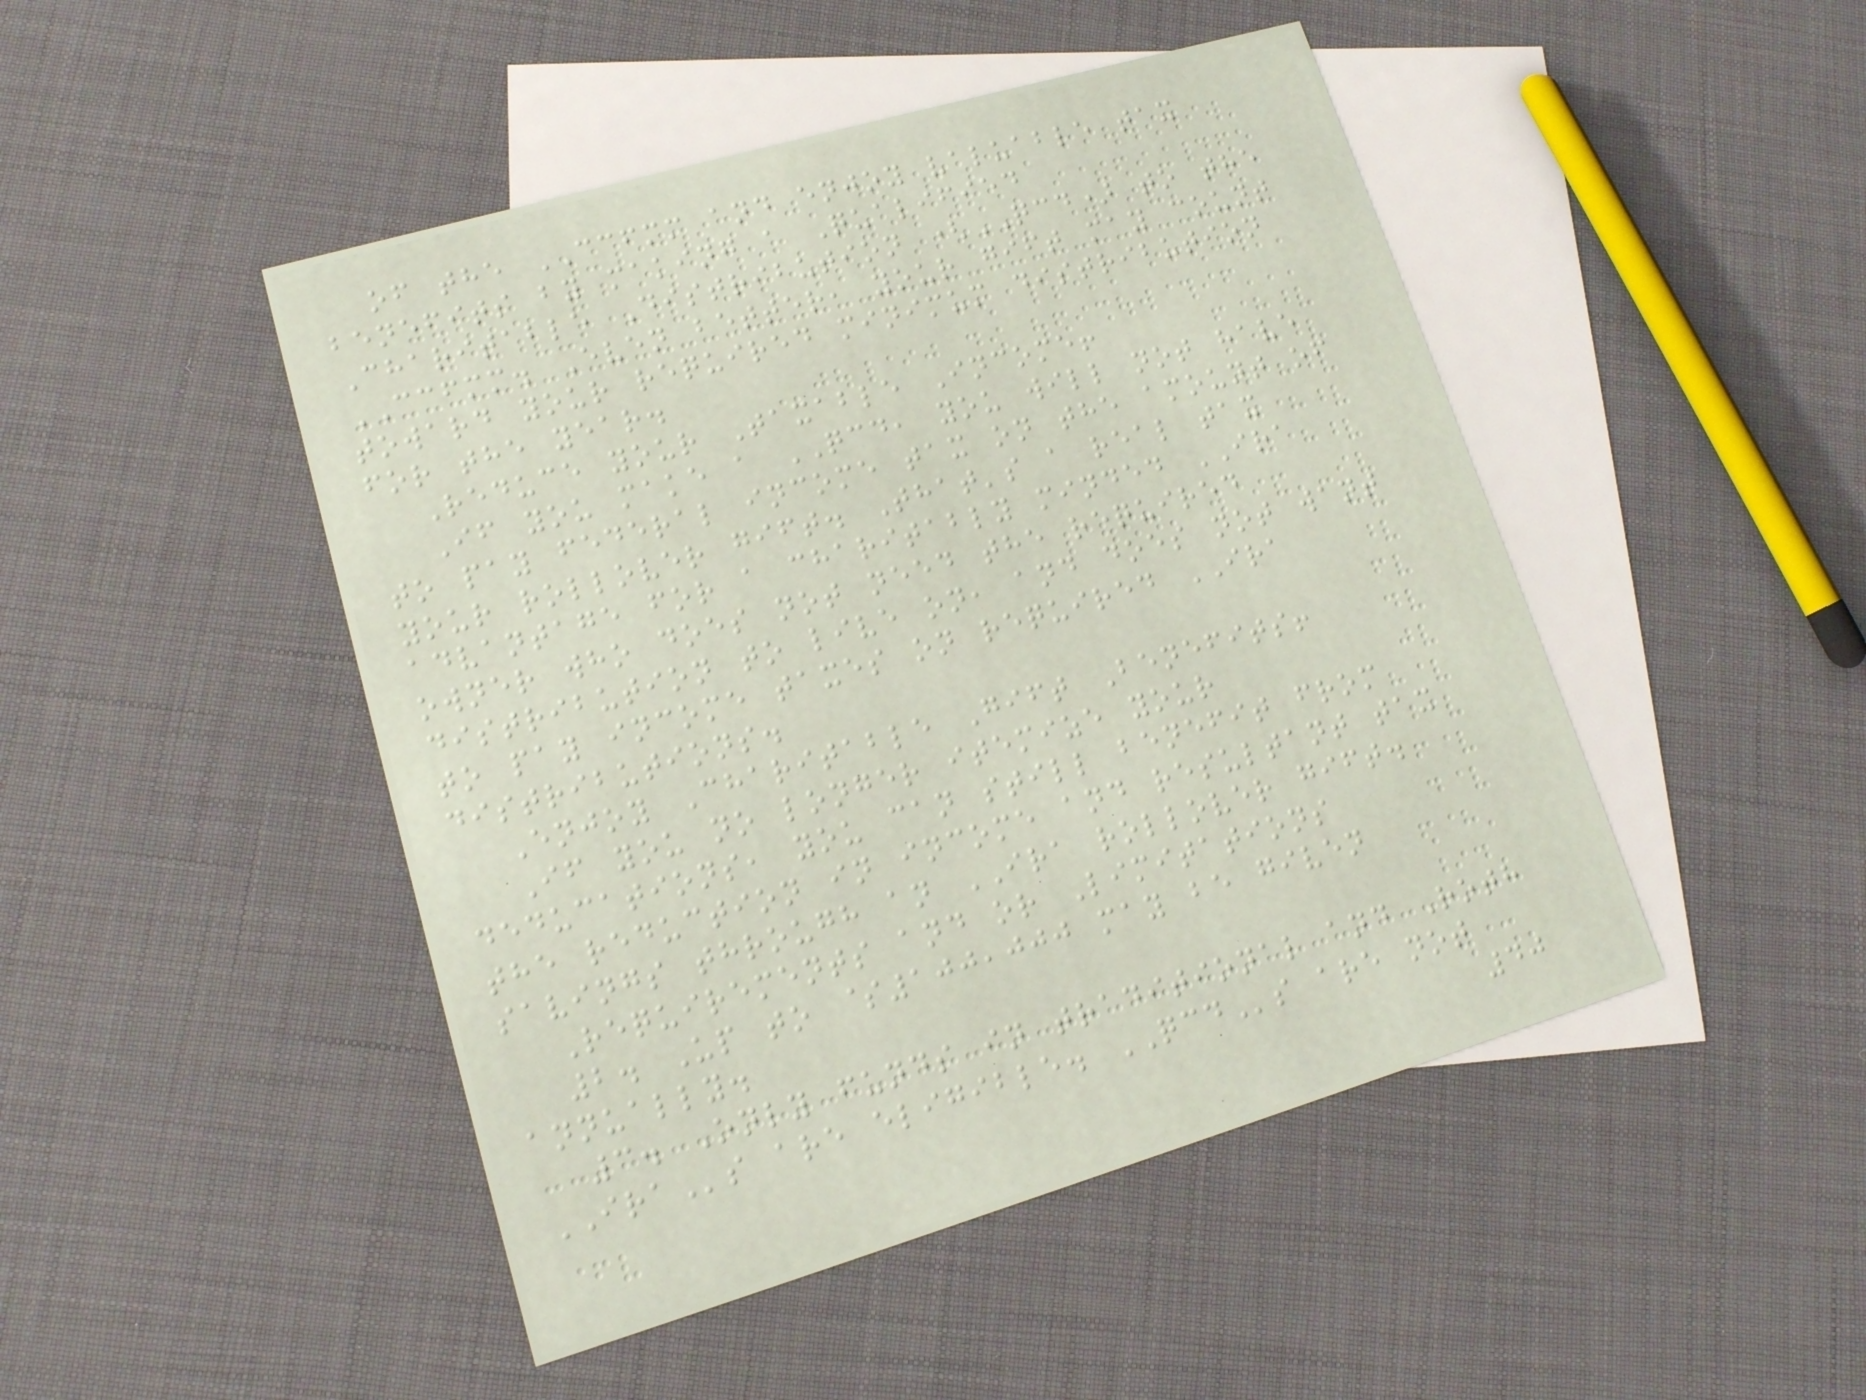of the CCFMM and enjoy valuable tax
benefits by making a Qualified
Charitable Distribution (QCD) to the
CCFMM. Even better, your gift may count
toward your required minimum distribution
for the year.
Reduce your Taxable Income!
If you make a QCD, you will not have
to pay federal income tax on the amount of
your rollover gift. That's a real tax
advantage for a charitably minded IRA
owner who does not need the required
distribution to live on, and does not want
to pay income taxes on required IRA
distributions.
Enjoy Charitable Gift Benefits!
If you no longer itemize your
deducations, you can still benefit from
the reduction in income and resultant tax
savings through an IRA rollover gift.
Requirements and or Limitations
2. Up to $100,000 may be given
annually.
3. Only funds in traditional and Roth
IRAs are eligible. QCDs are not
40
